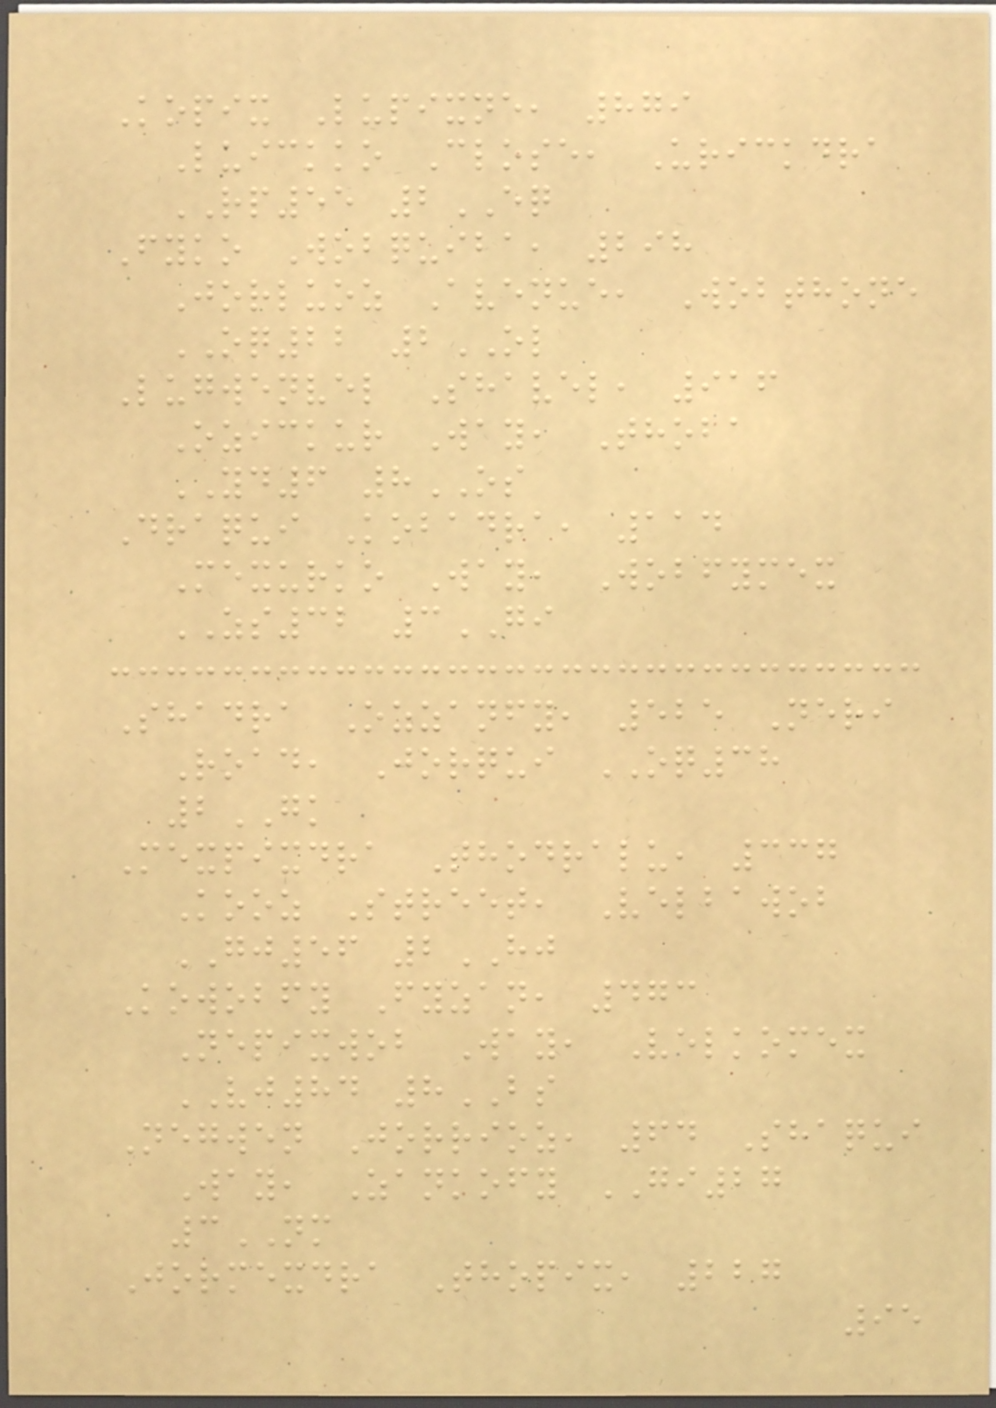Kopix Lupixne, 879
Luickko Close, Urickdra
RP55 2EQ
Fyko Wobquiba, 298
Jorluoz Avenue, Wobthone
OQ22 2OL
Lugwenvel Shavel, 916
Ozickur Way, Thoba
YD6 8OS
Draqui Kobadra, 114
Mexurko Way, Wobfymex
ZS32 3GI
Shadra Ozzanfy, 525 Neri
Road, Jorqui OQ38
2GK
Mexpixdra Thodralu, 337
Kooz Street, Velbawob
GJ56 2HJ
Kowobfy Fyzan, 473
Nepixwob Way, Velkomex
VJ84 8BS
Negwen Jorrioz, 64 Shaqui
Way, Zankofy GI27
3NM
Jormexdra Thopix, 227
95
